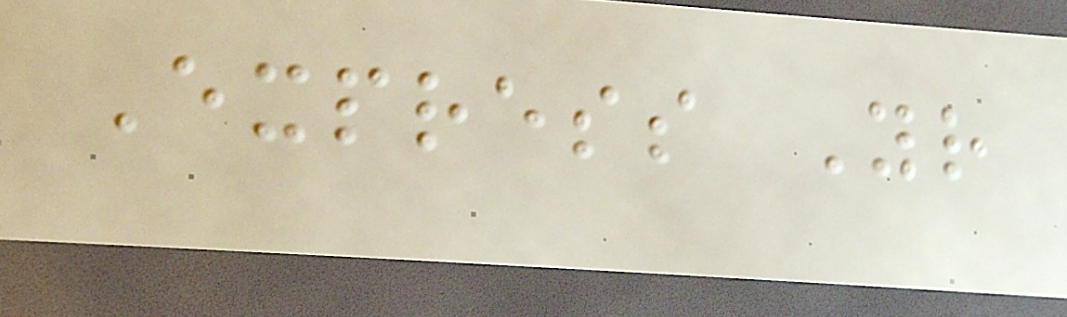Express Your
